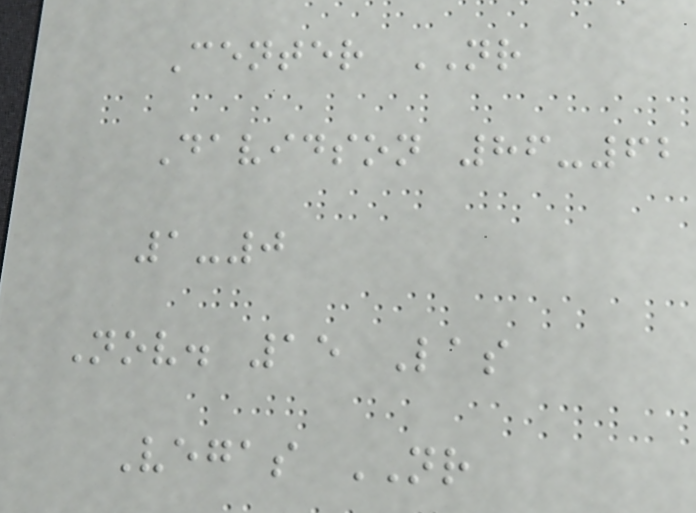Center NR
Davidson 86-62
1-0
Nov. 15 Las
Vegas NR
